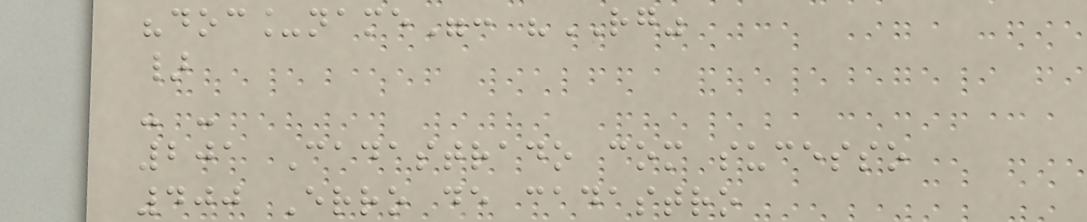"doc_name": "RG"
}
- -
201 Cadastrado com sucesso
400 Erro de cadastro
